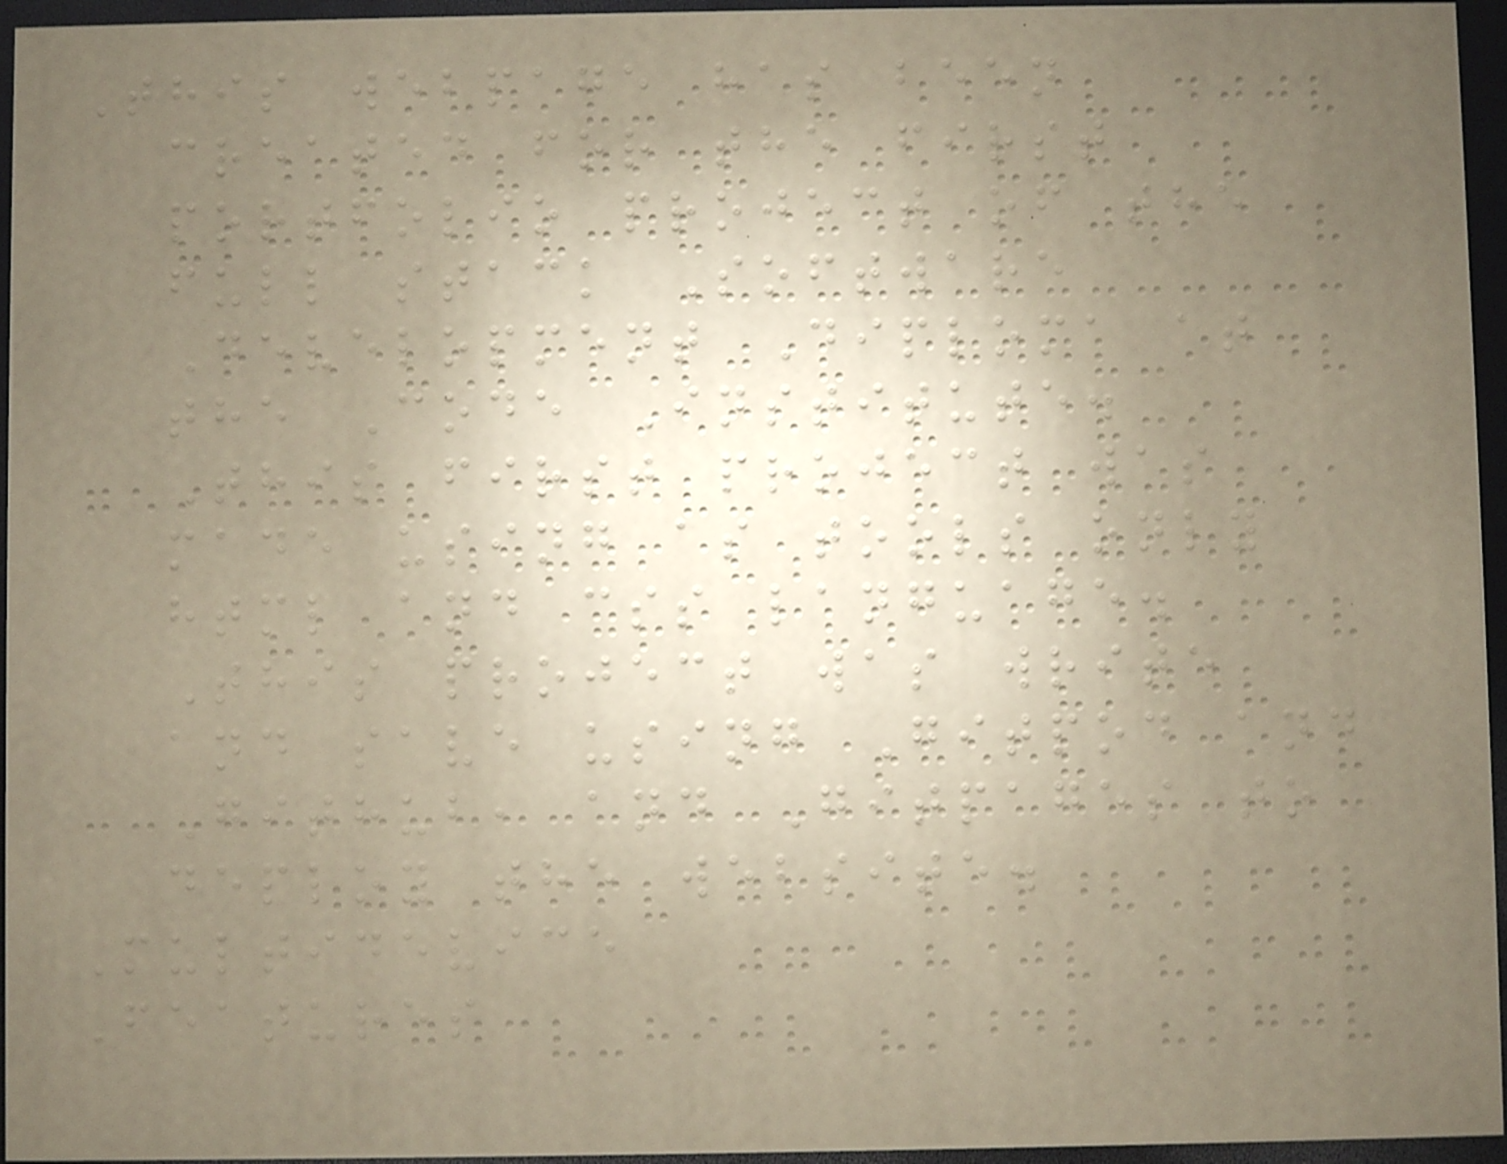This webpage has been
created for the first
portfolio project of the
full stack Software
Development Diploma at
the Code Institute.
This first project was
made using as tools only
html and css language.
This project was write
and save using Gitpod and
Github, and Gitpages to
deploy the website.
Multidevice
Features
